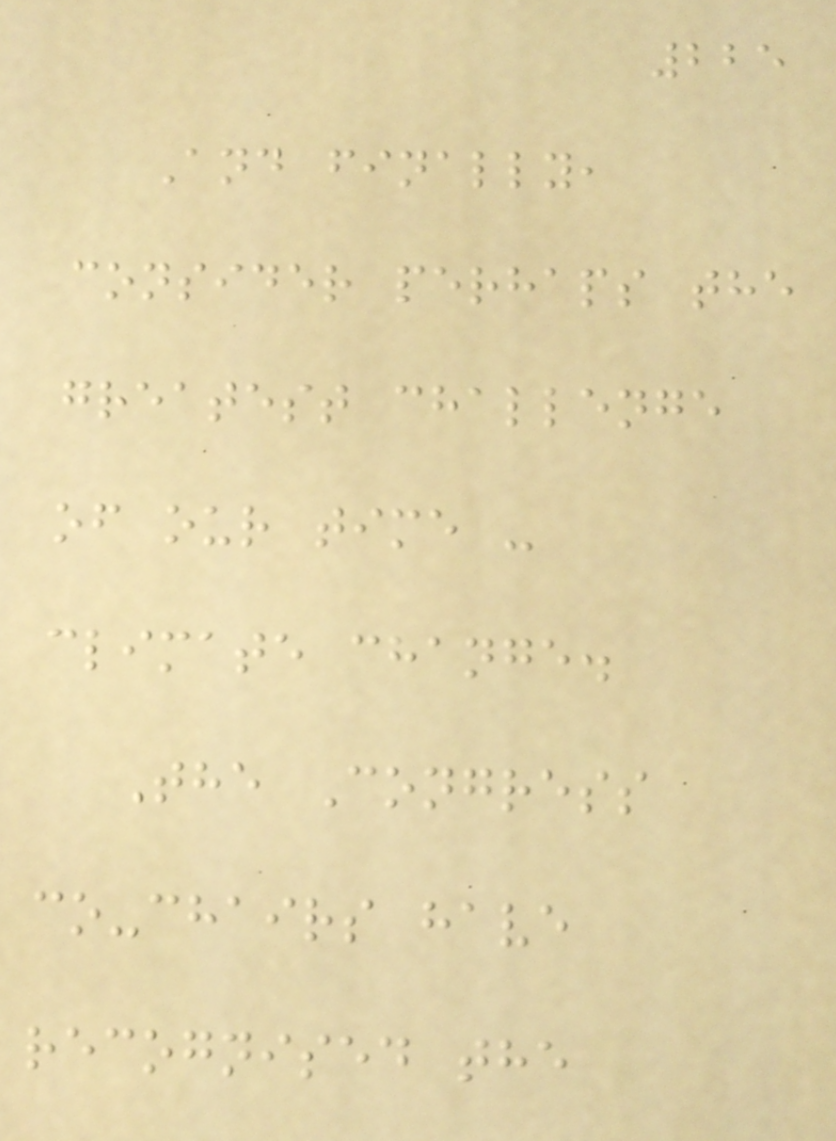225
And finally,
consider perhaps the
greatest challenge
of our time -
climate change.
The Congress
co-chairs have
recognised the
